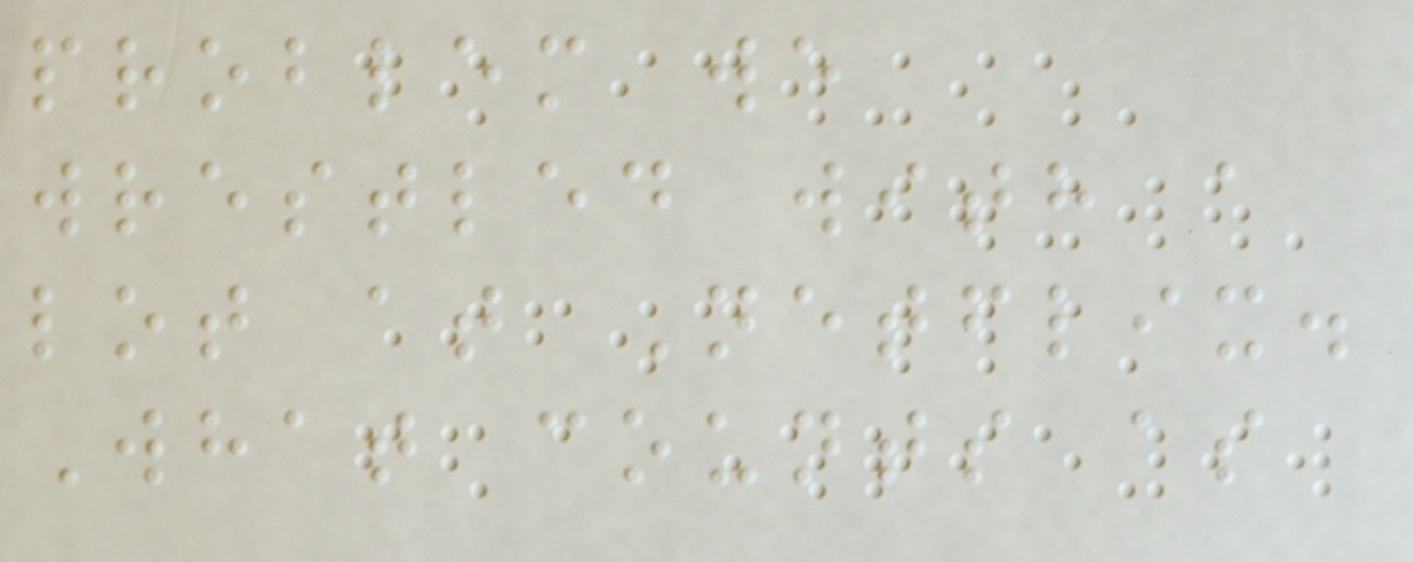problem we
wrestled with a
lot at Netflix.
What counts as
